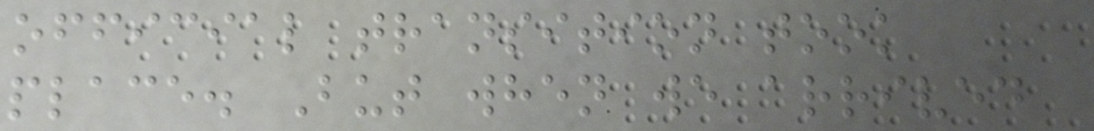official transition took
place. But when we arrived
